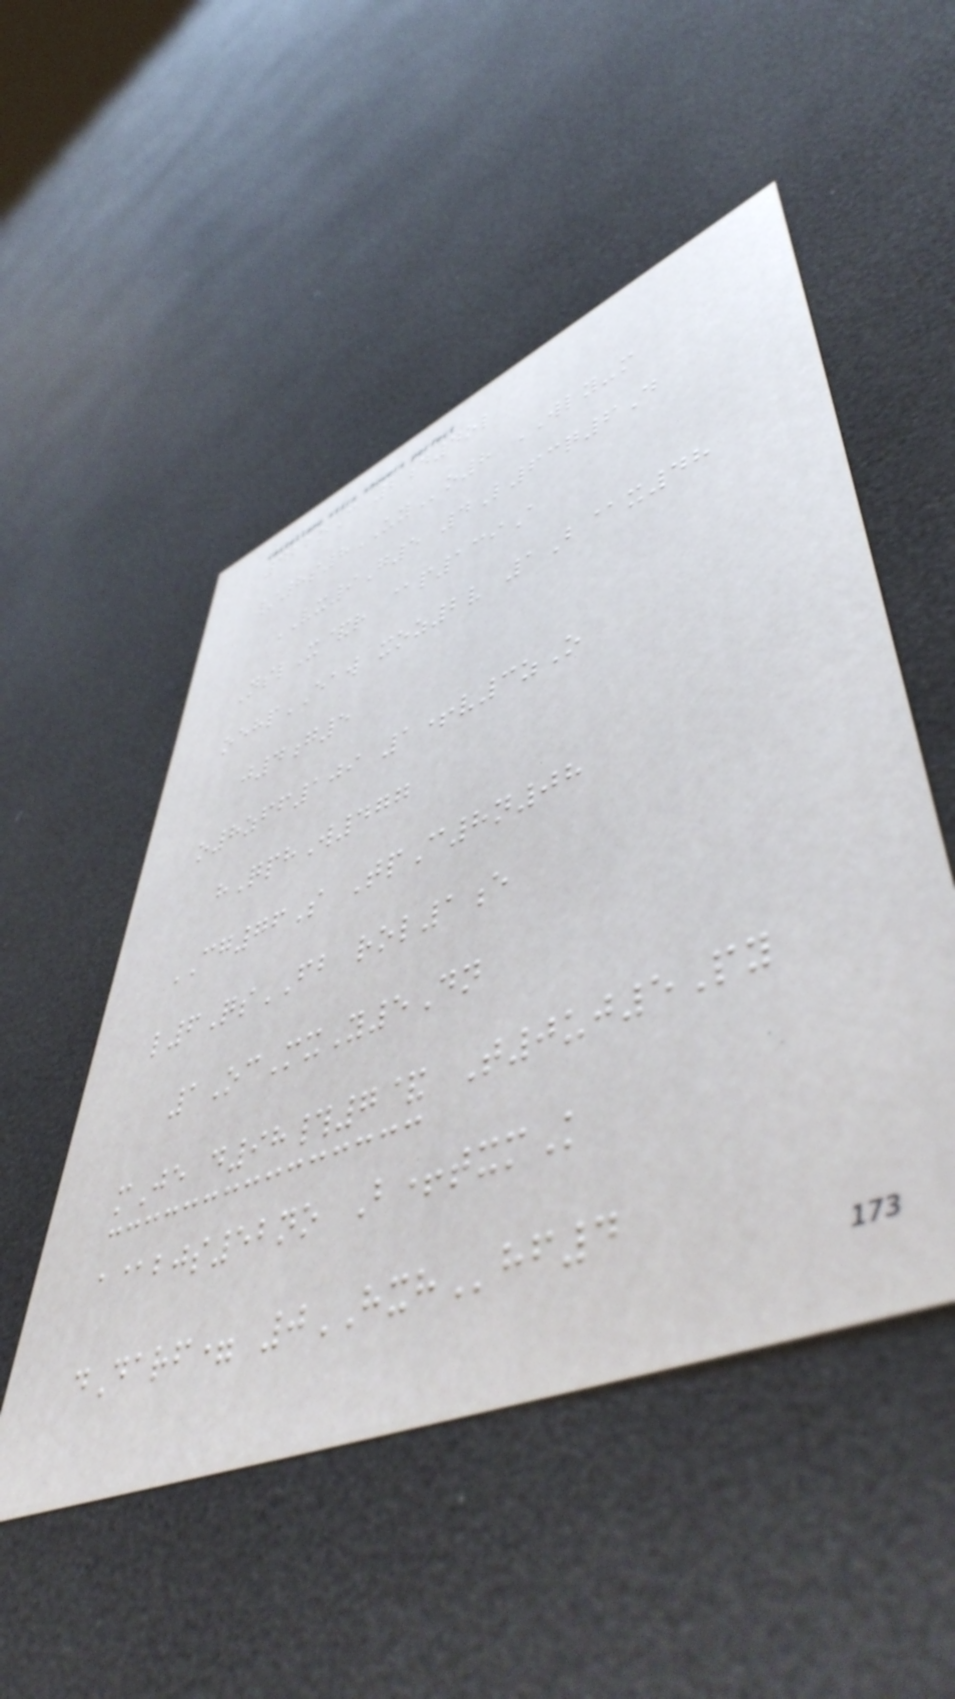422oC 2d4ol
/8s8UYo8 WLY-m
VX9G5 4L63q6D
NslX&r @p139A
oehpEAW xoz2v 1B@x48
j4g5
o8zff109 1+v3zO
hQphW477
CG76S TpC8n08
l6QsFB rol1e
1OcMxY5Dn
mJe d98#7& T0uj5Py
a@bjs52no B+txmK
dDarf= 0HXHhf4
